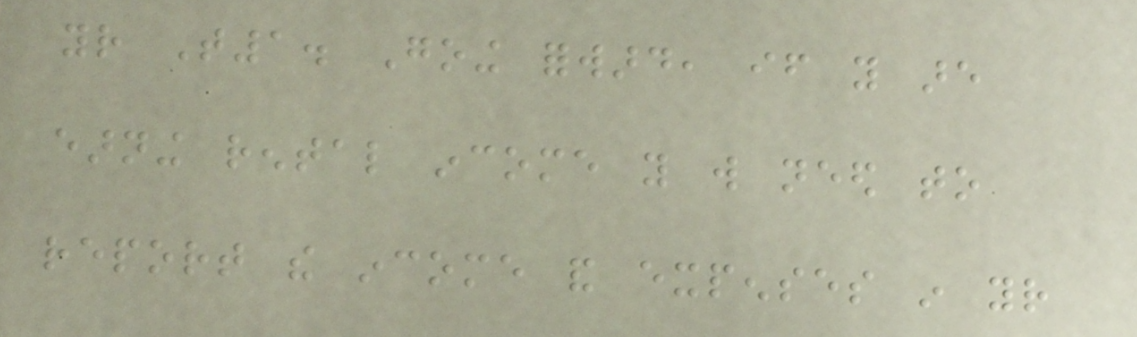your T1. Going forward, if you are
earning rental income you will need to
report the income and expenses in your
